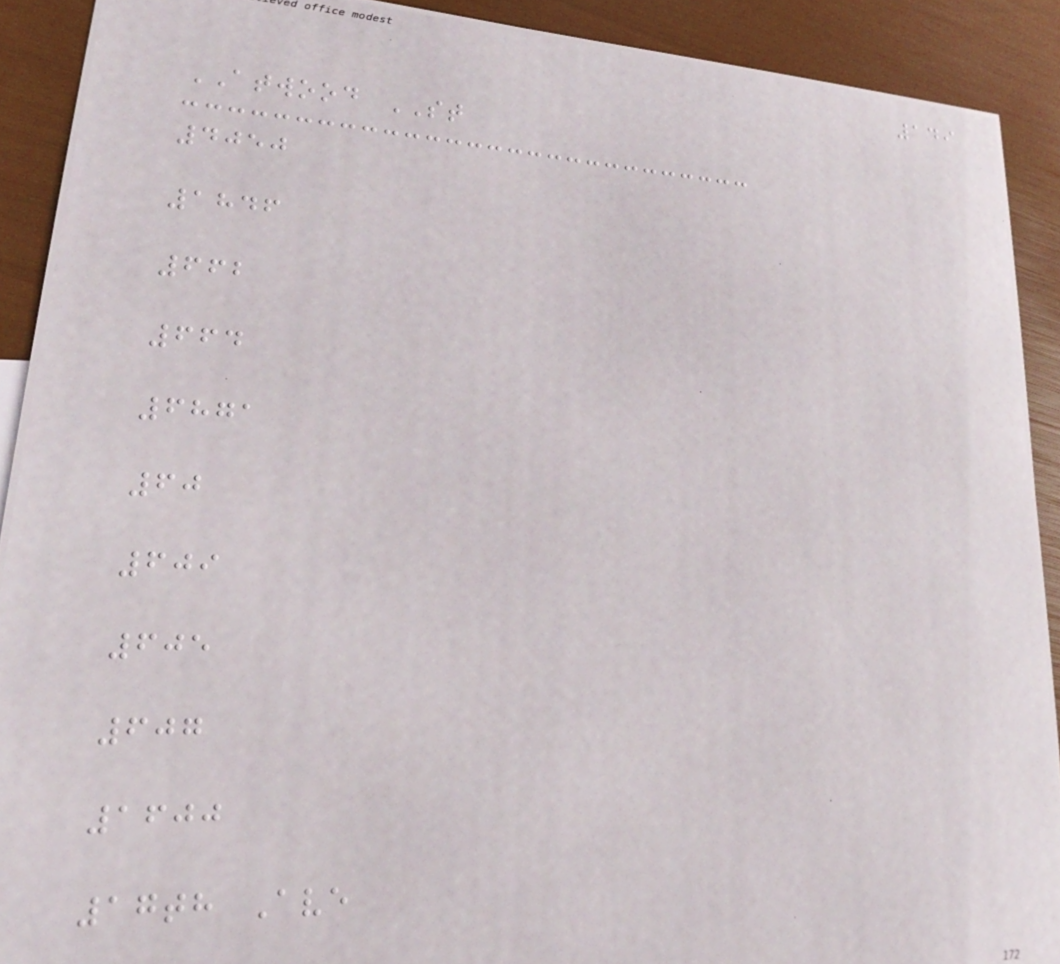149
ATWOOD ST
4050
1846
662
664
6871
60
609
605
607
1600
17th Ave
